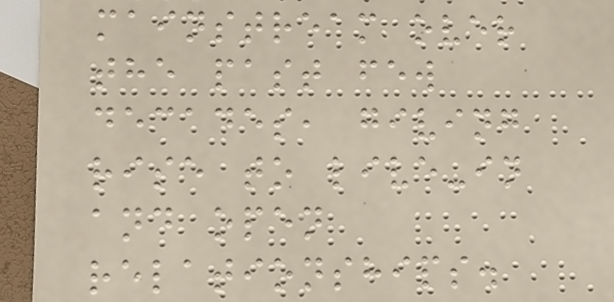mainstream over
the past few
decades, giving
rise to live-in
and open
relationships.
